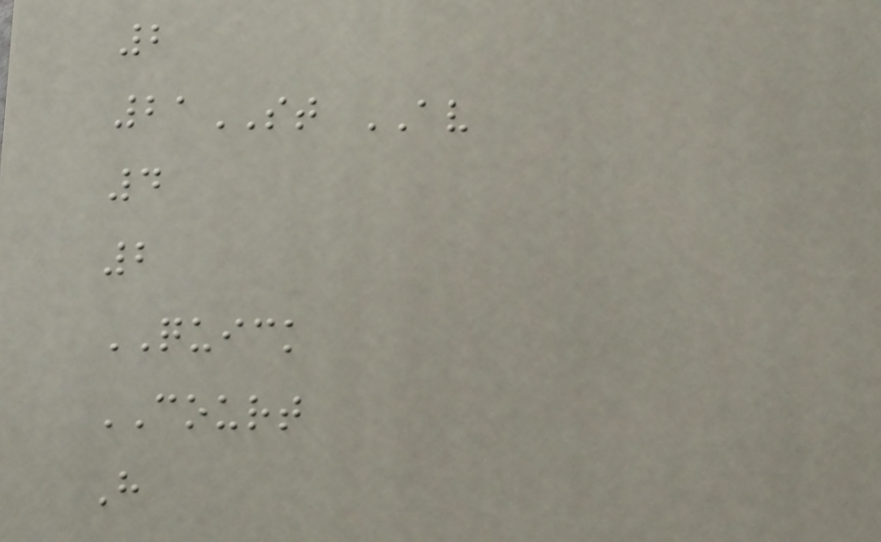2
21ST AV
4
2
QUICK
COURT
H
